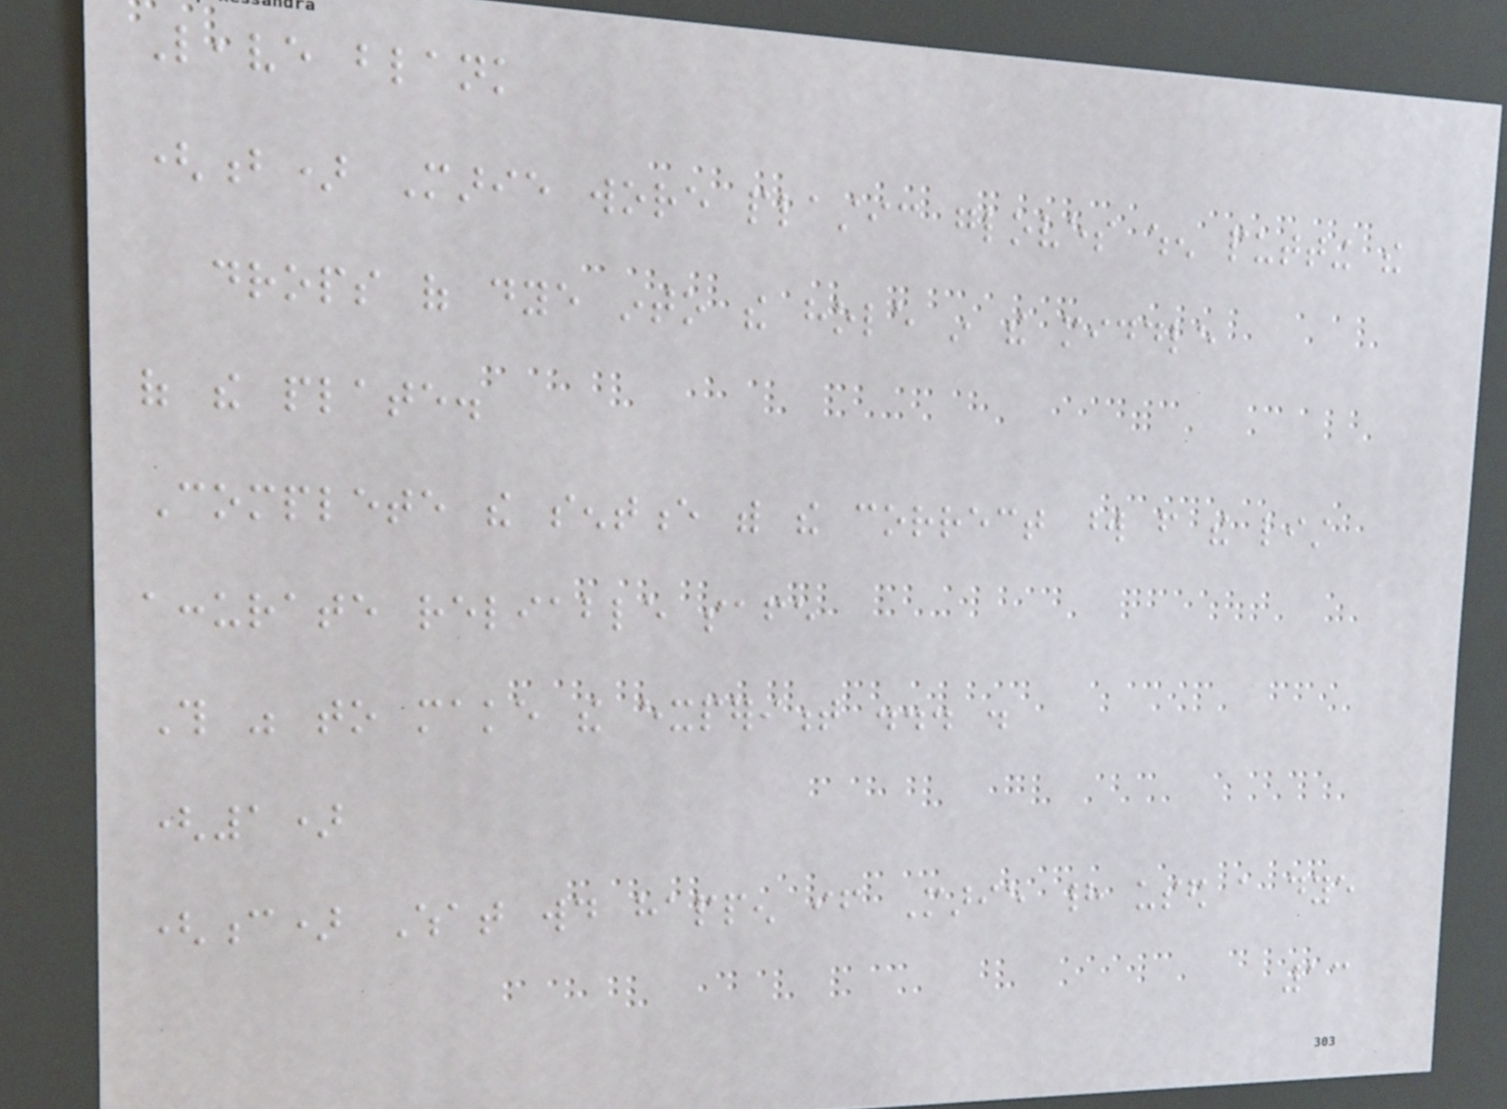Leave blank
(b) Marie wore plastic gloves when putting the
drops of dye into the hole in the middle
of the plate.
Complete the sentence with the correct word from the list
accurate reliable safe
This was to make the experiment ... .
(1)
(c) What would happen if Marie had used a dye
13
